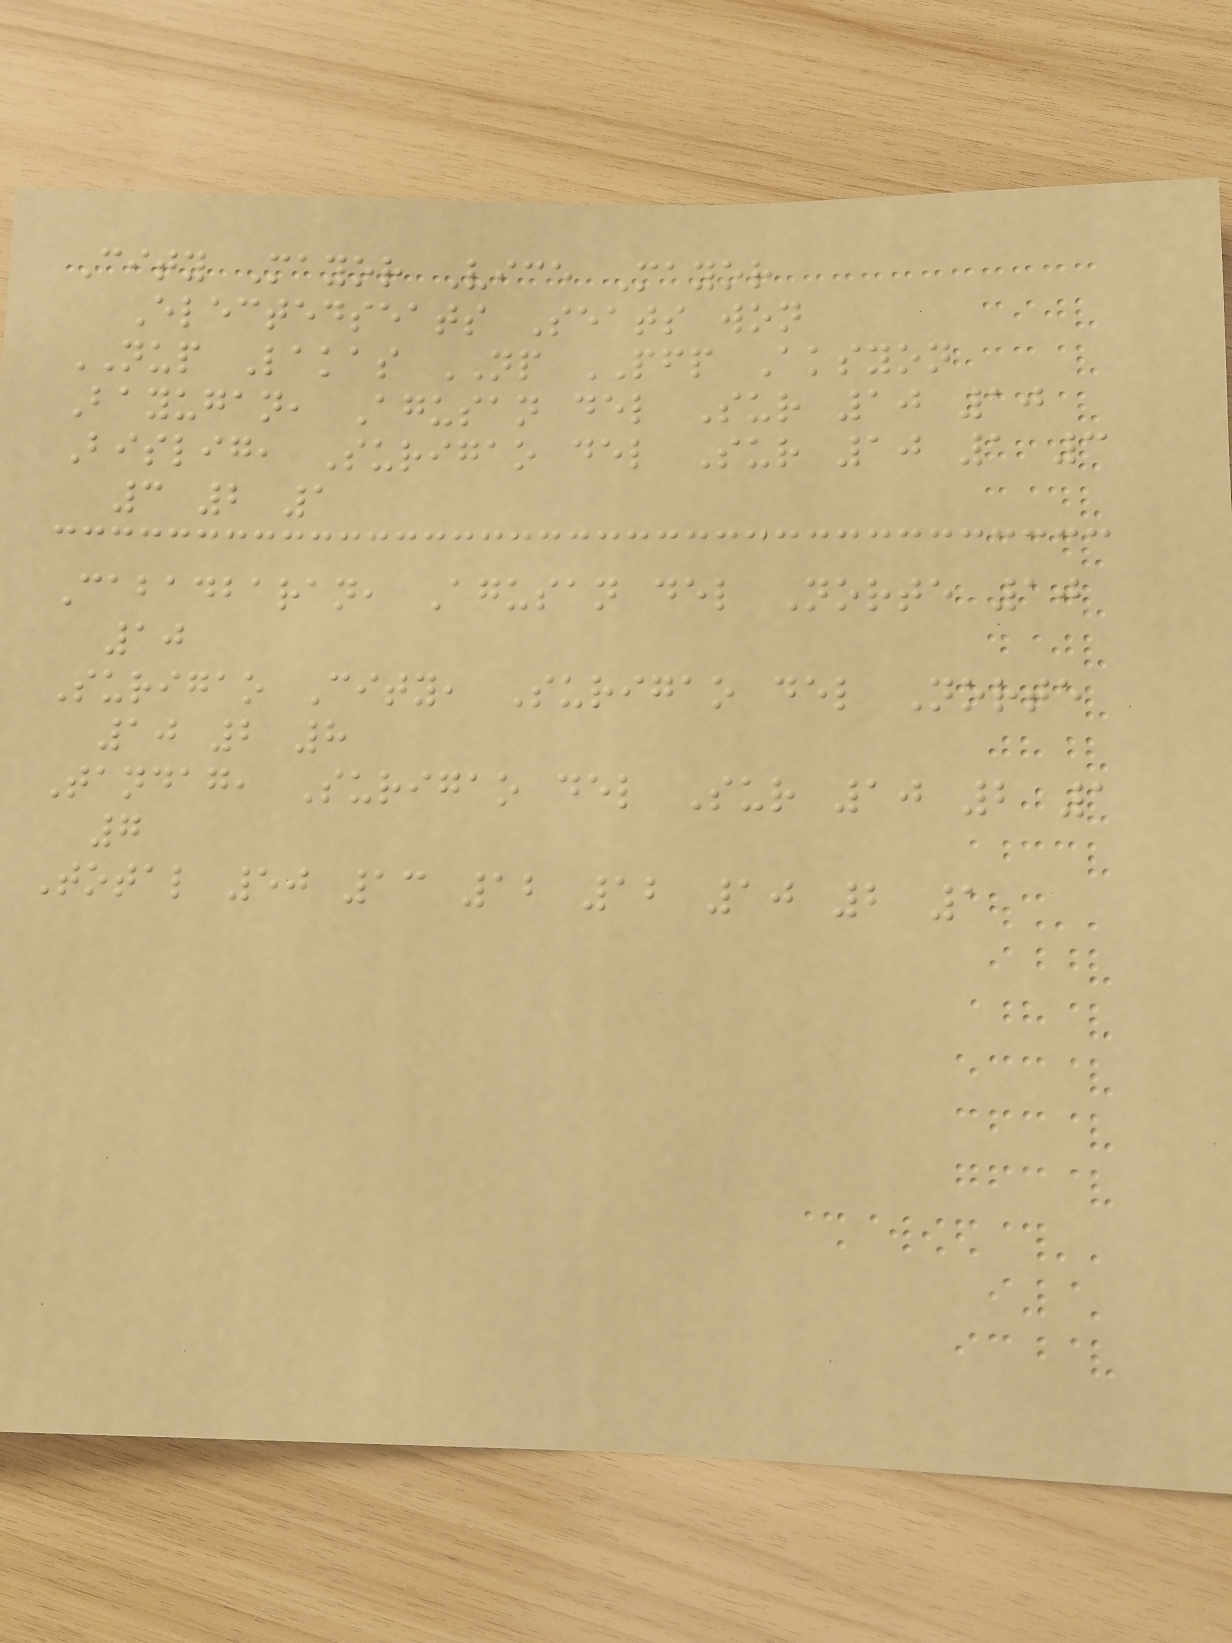City Mayor Vice Mayor
Electedseats Seats won
NUP Lakas NP PFP Aksyon
Bayugan, Agusan del Sur 10 10
Bislig, Surigao del Sur 10 1 3
3 2 1
Cabadbaran, Agusan del Norte 10
10
Surigao City, Surigao del Norte
10 2 8
Tandag, Surigao del Sur 10 2 1
7
Total 50 13 12 12 10 2 1
